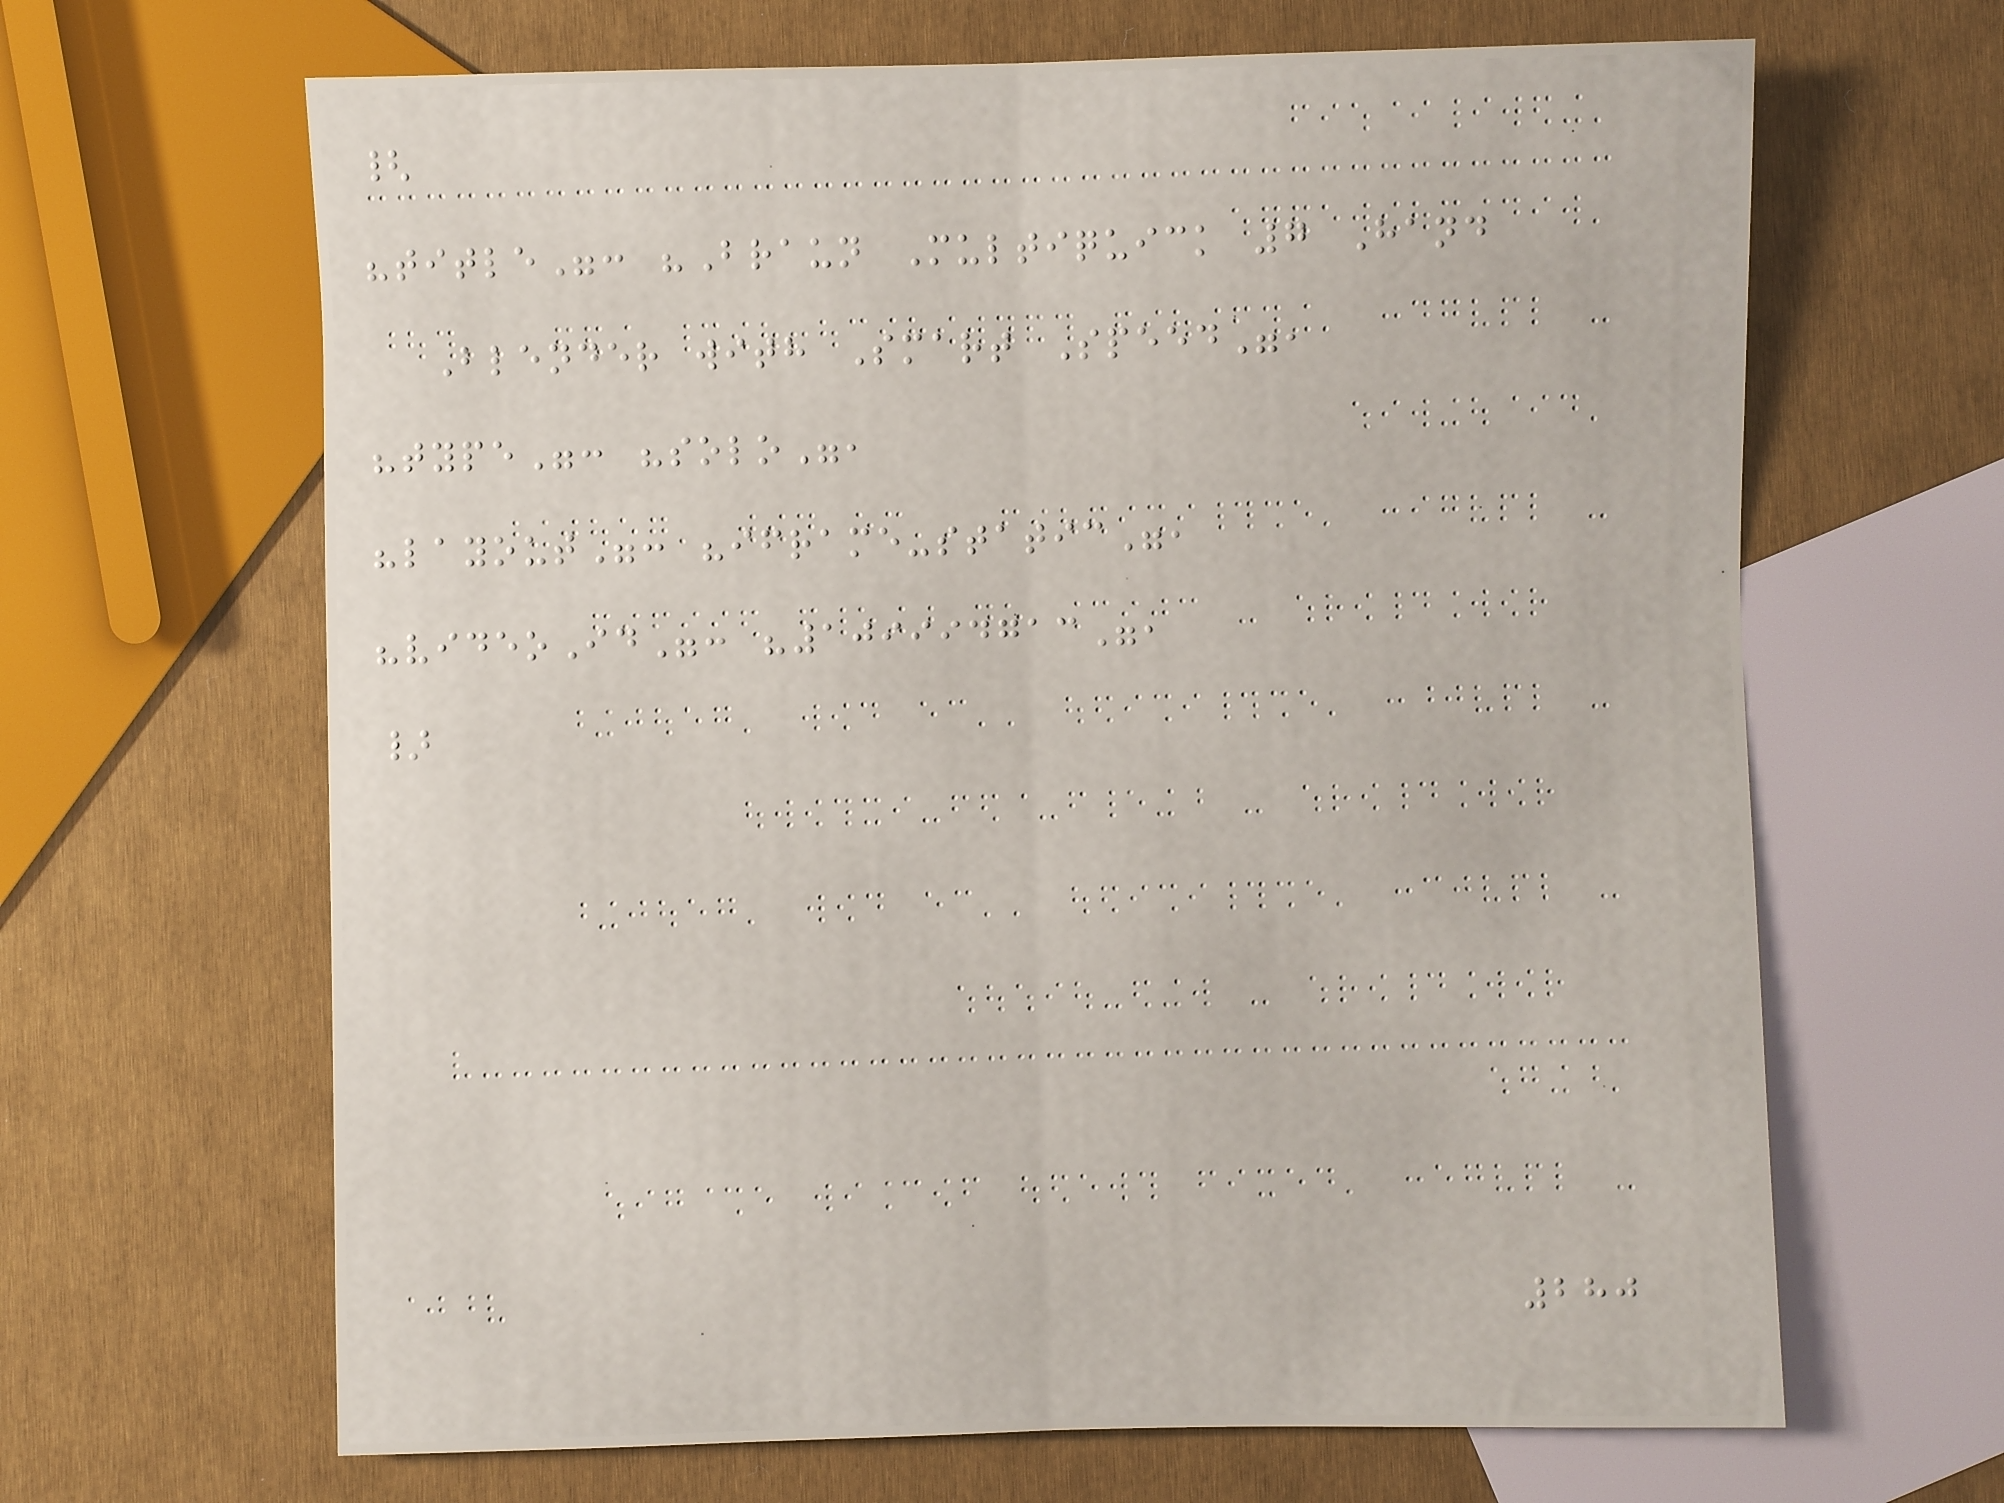{
"title": "Braun Multiquick 7 Hand
Blender with Smart Speed",
"type": "solo",
"layout": "iframe-static",
"videoId": "109994713",
}
280
